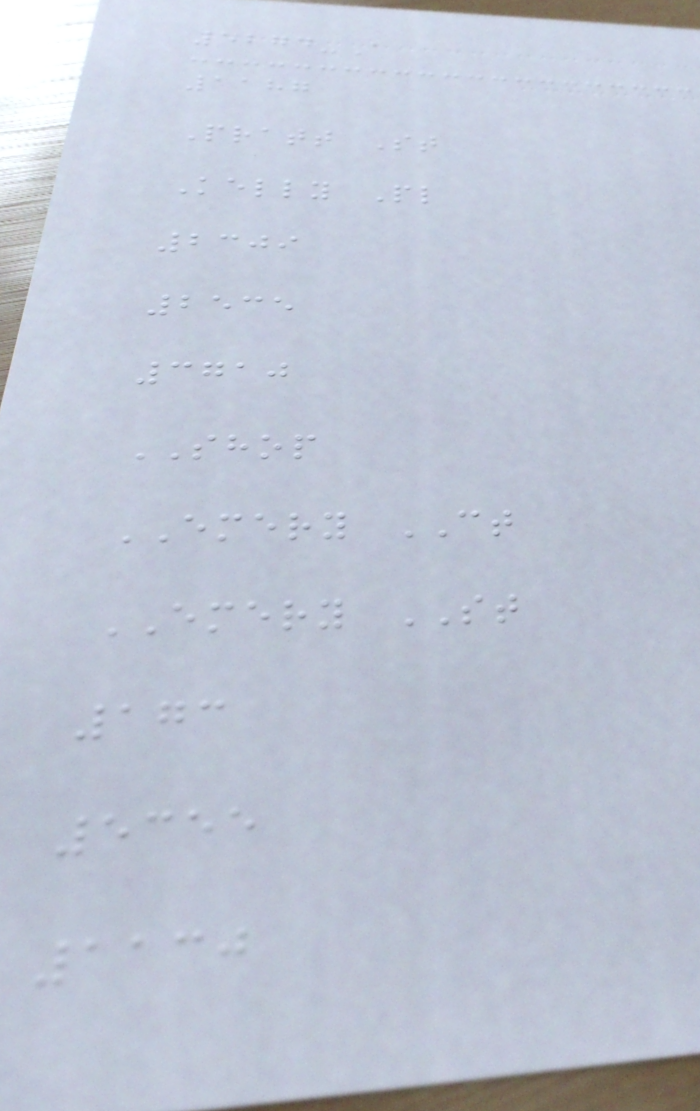5274-A
1187
Pratt St
Kelly Pl
2309
2535
3710
SHOP
EMERY CT
EMERY ST
173
5355
1130
